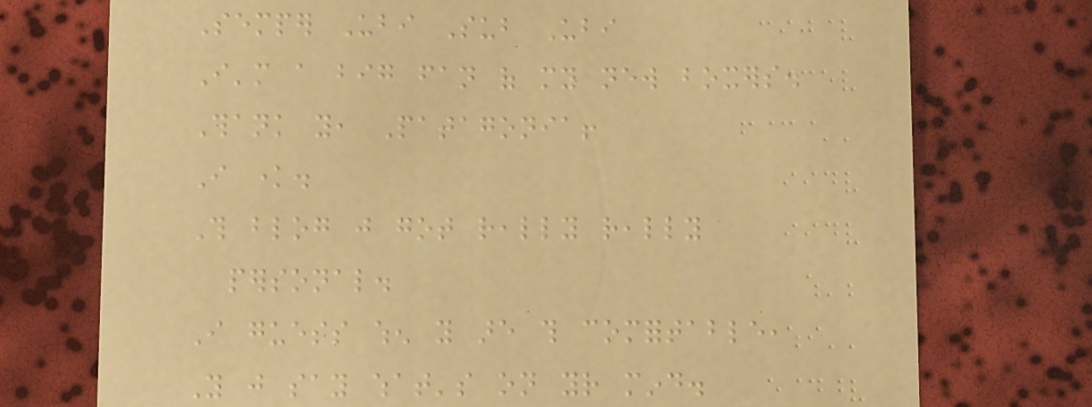Semper Ubi Sub Ubi
I'm a big fan of my new boxers.
Thank you, Patagonia!
I know.
This blog just got really really
personal.
I guess when you are this comfortable,
You just say what's on your mind.
